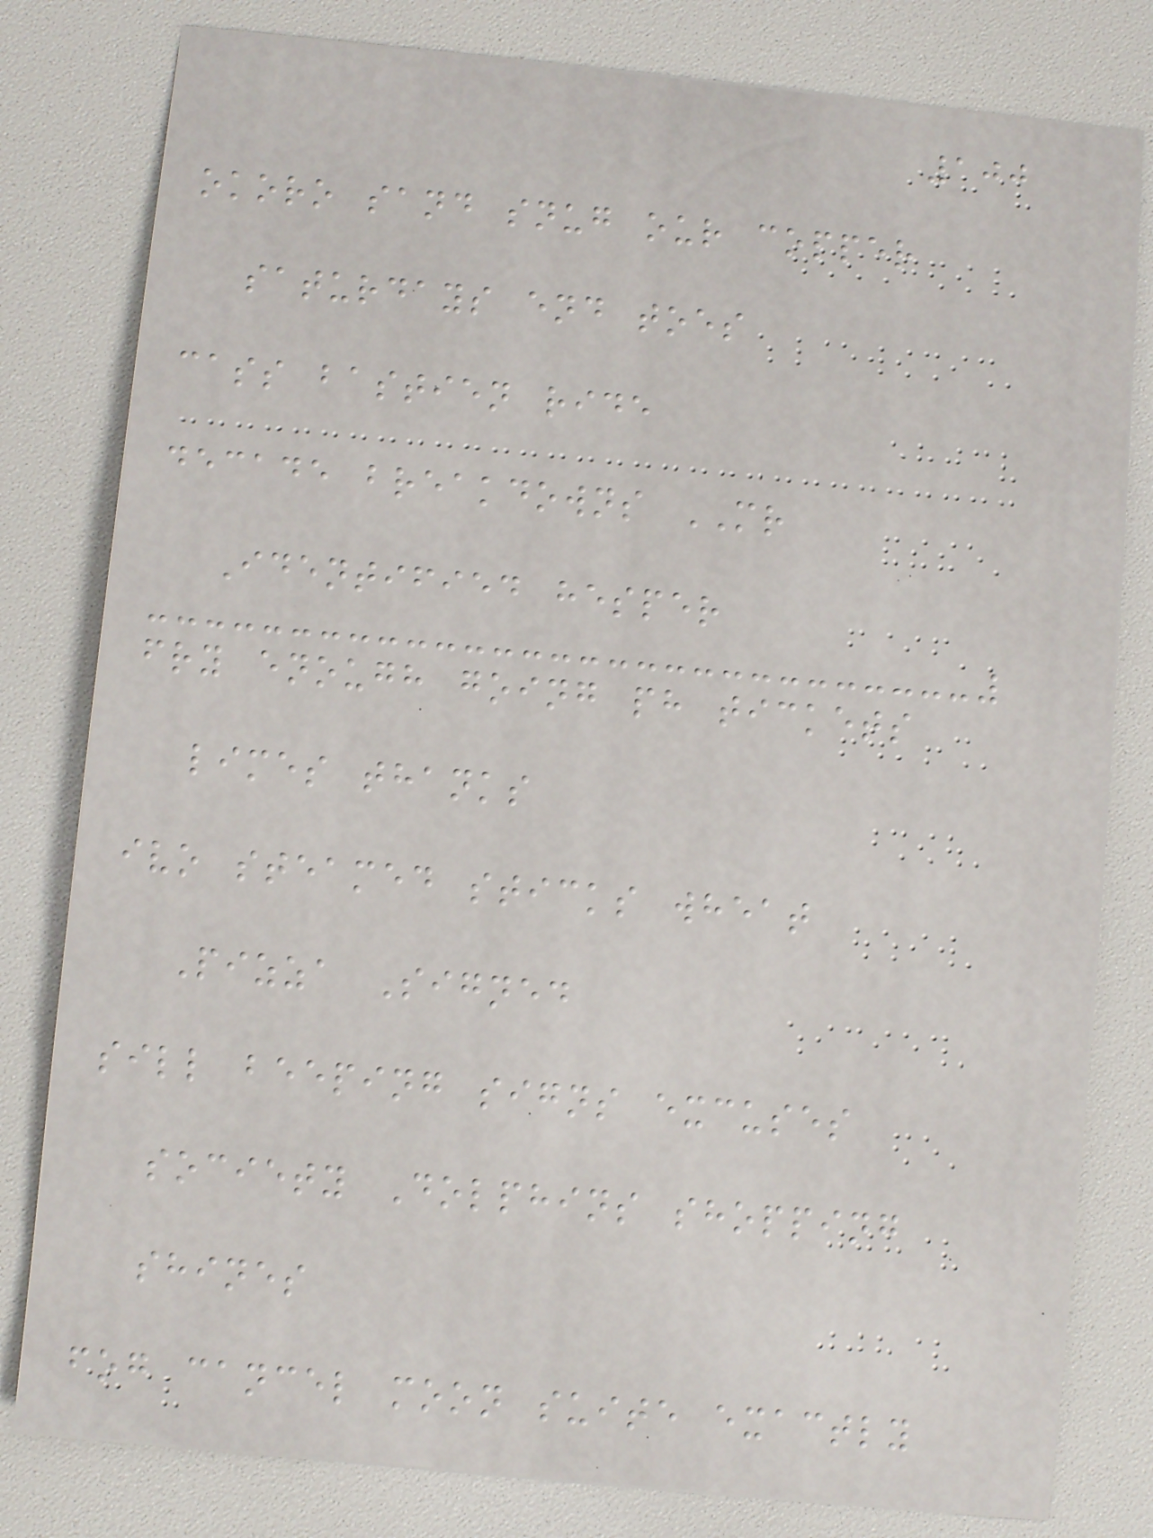100
okoro sand snug our copper
saturdays end toes
cass bastien ride
decade breakdowns MR
Identified hesper
fry enough going ph tickets
limes thanks
ivo steamed sticks wheat
Pizza Signed
sill beeping signs excuses
society Dolphins shopping
shines
fog cancel moon suite exactly
